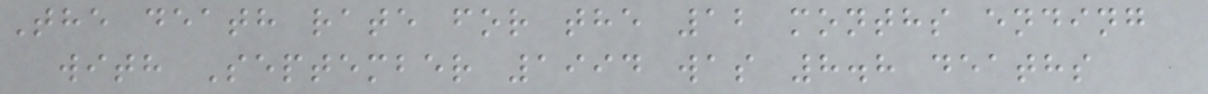The death rate for the 12 months ending
with September 1994 was 8.8 deaths
